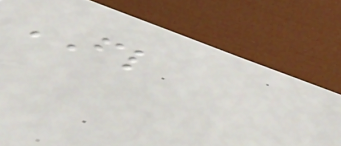FL
